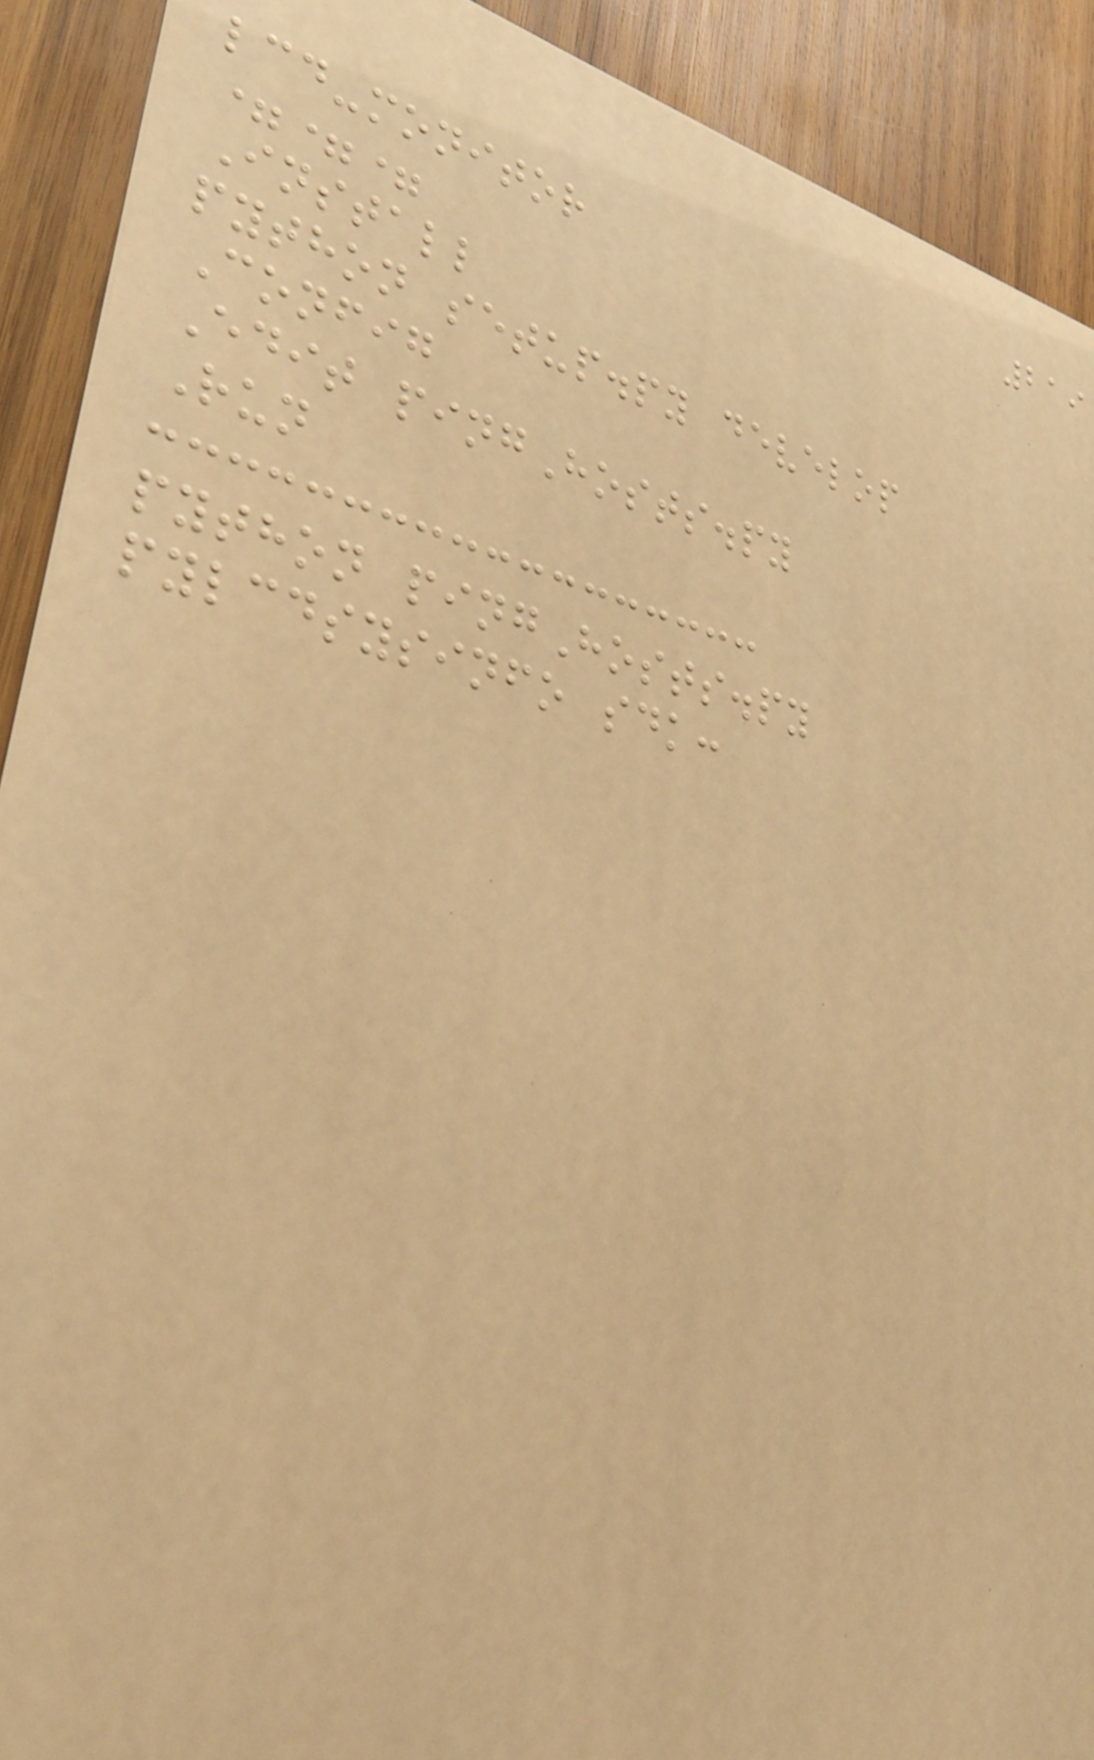219
lcd-monitor
===
Install
python setup.py develop
Config
Edit pingHosts.py
Run
python pingHosts.py
pylcdsysinfo sdk:
